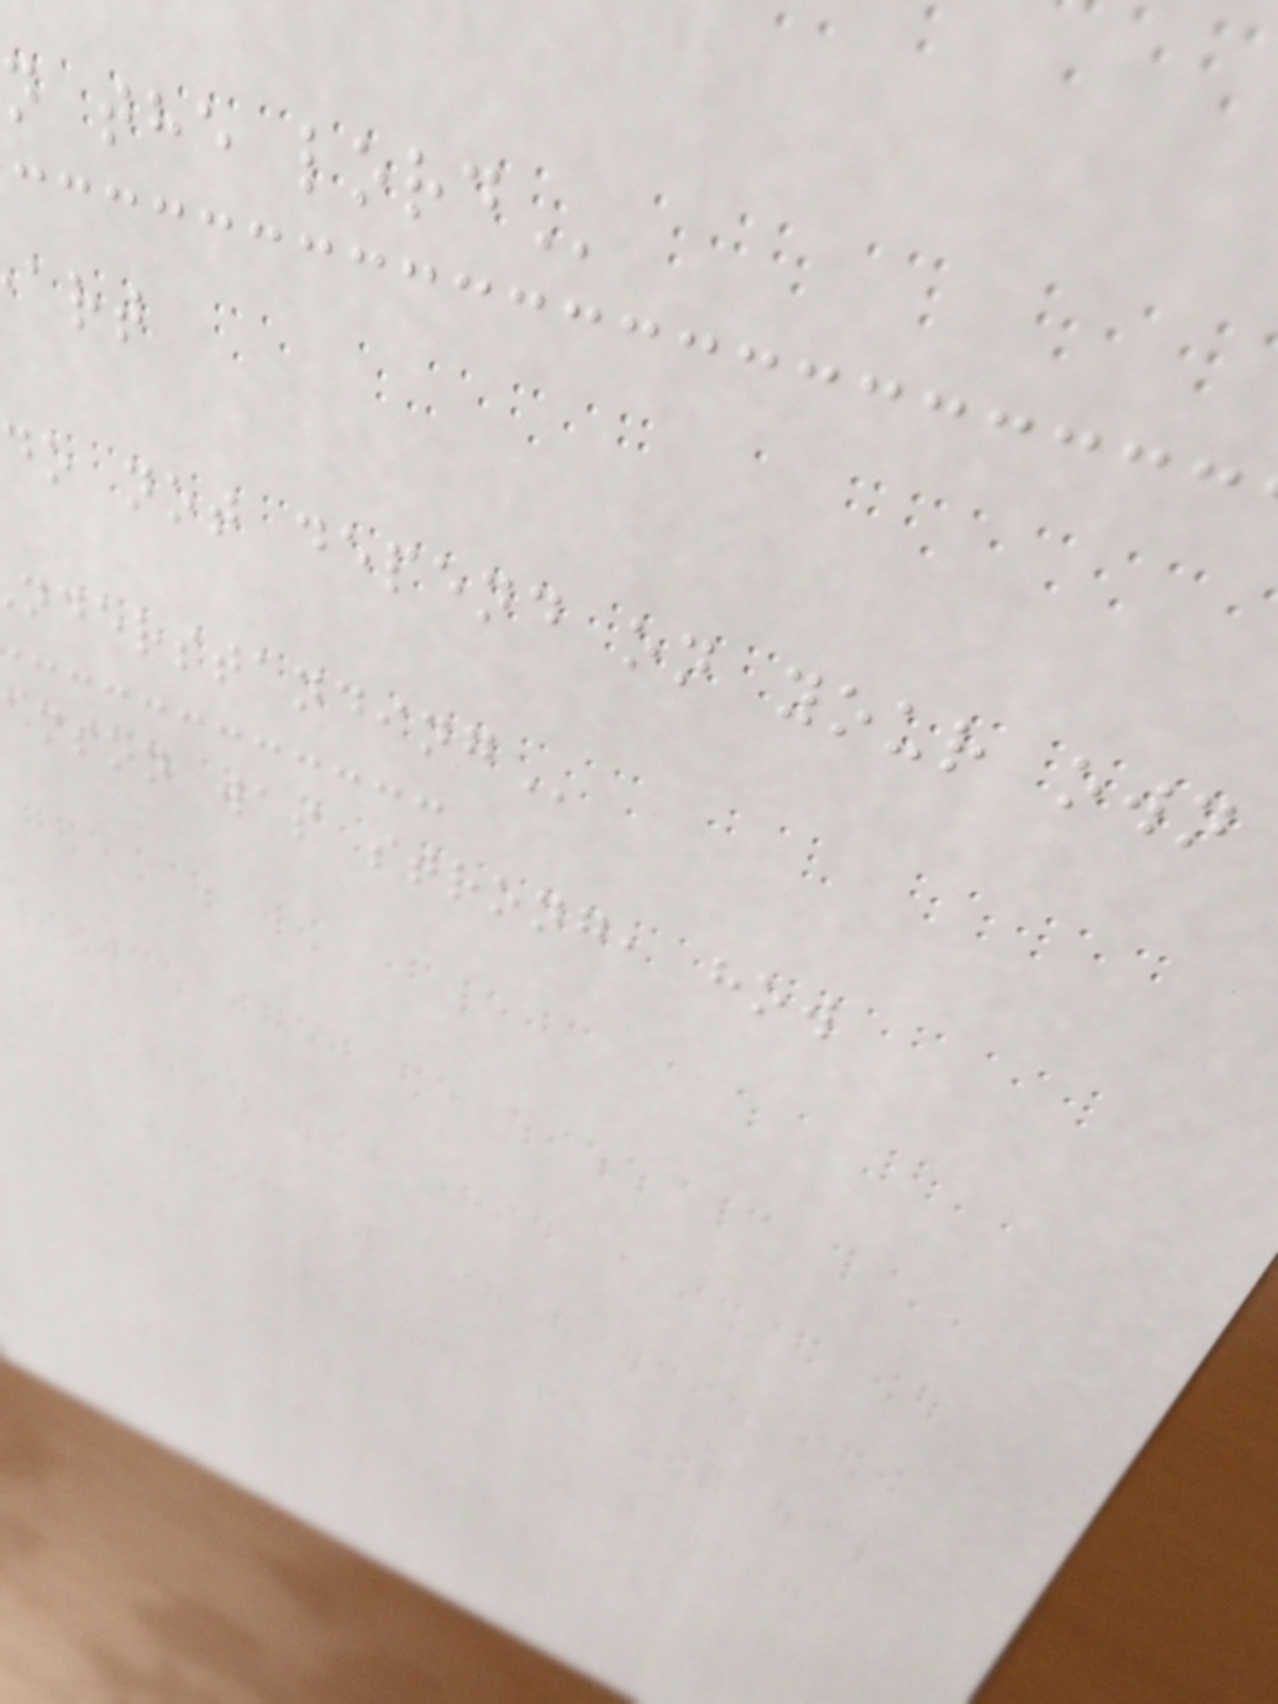n the
do not depend on your own
amson was strong, how
